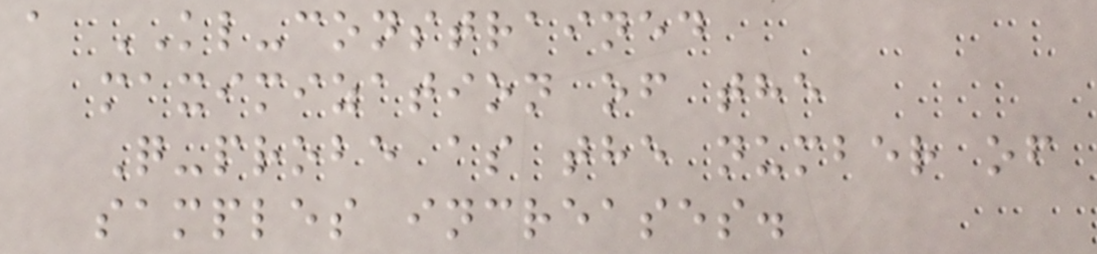a KL-constrained
maximization of the
Q-probe as the number of
samples increases.
